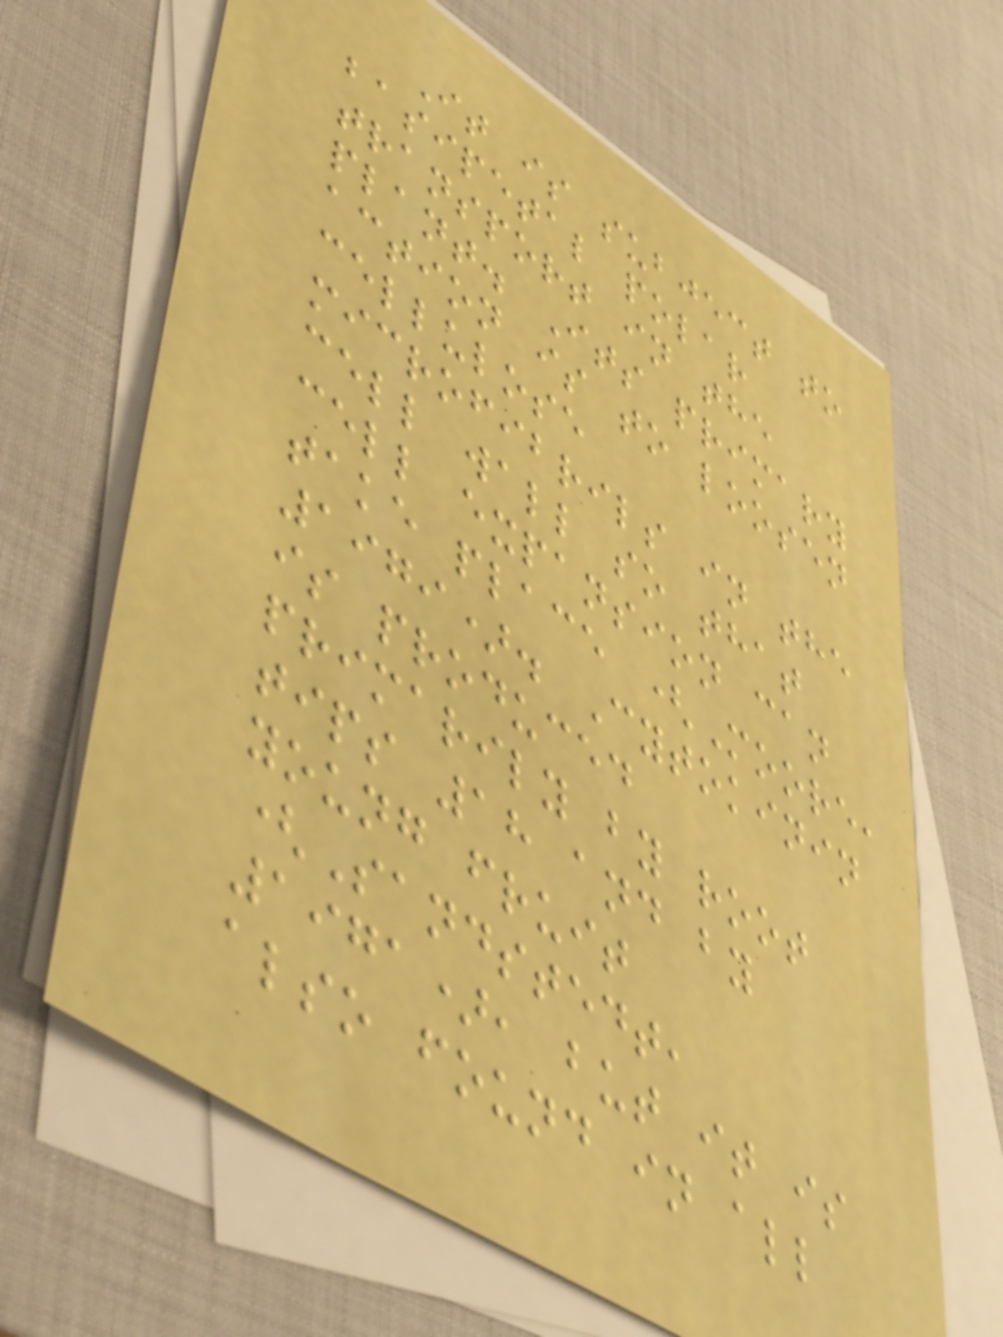It is subject to
basipetal polar
transport in the
plant. Its primary
action is to loosen
cellulose
microfibrils in the
cell wall so that
cell expansion can
take place (Moore,
1979). Cytokinin
is produced
primarily by root
tips 18 and by
young fruit
(Sandstedt,
1971), but it is
also found in all
